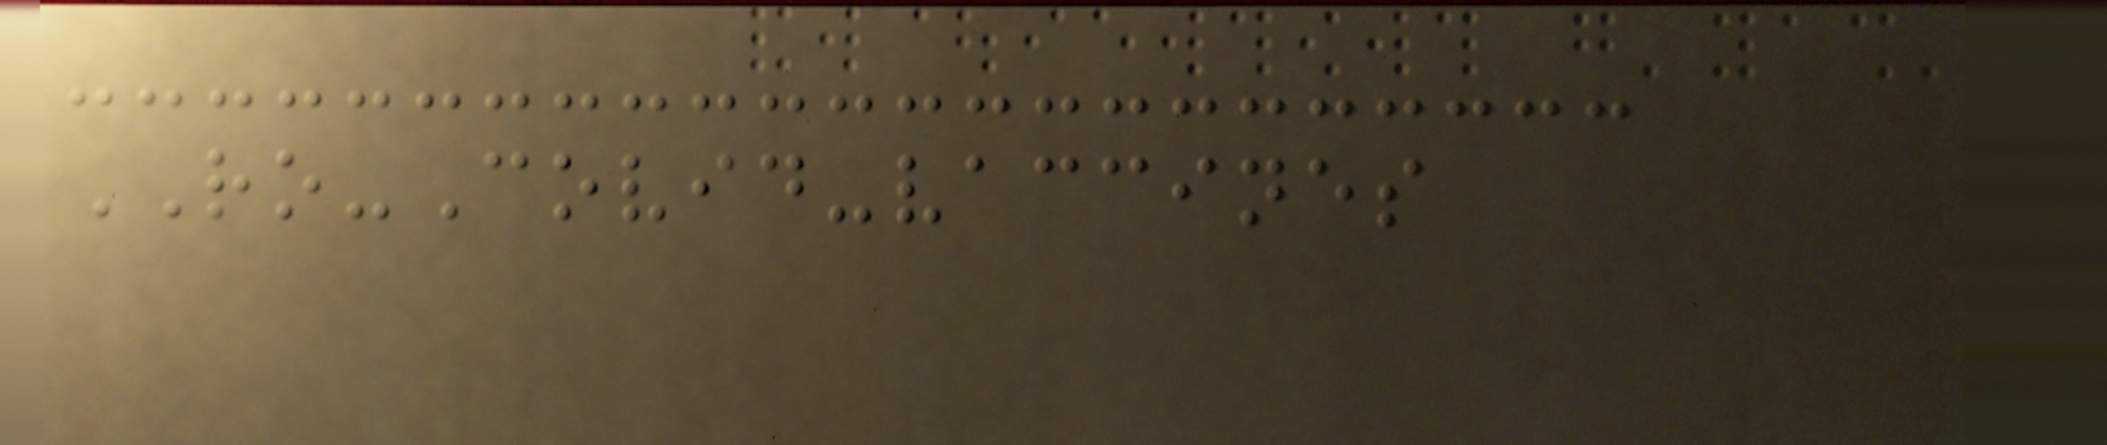RO-Covid-vaccines
